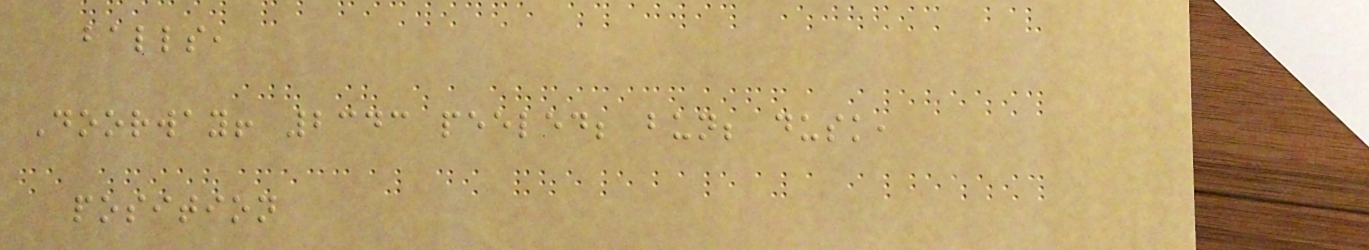balls,
Doorway! 2343 peeled; bun; dusk,
position
